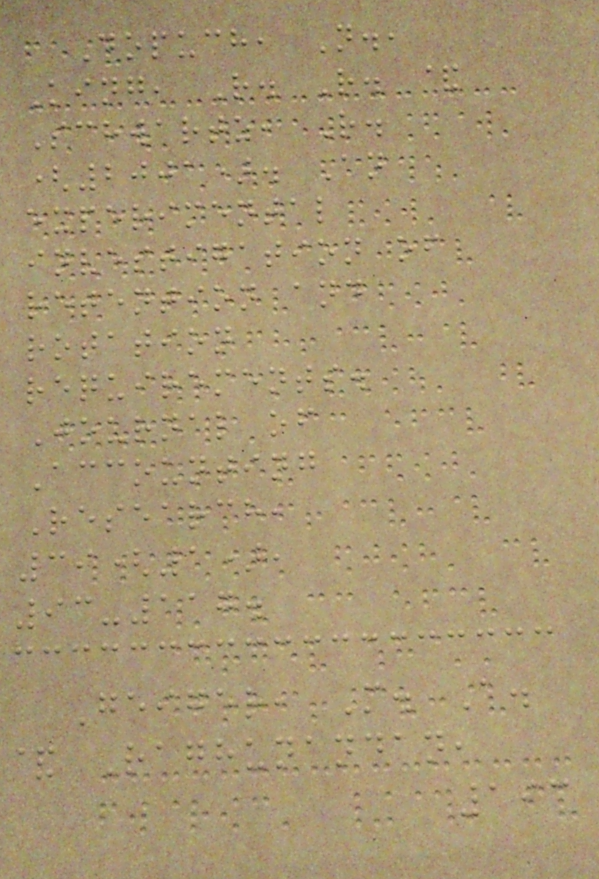Dopuch, N.,
King, R. R. &
Schwartz, R.
(2001). An
experimental
investigation of
retention and
rotation
requirements.
Journal of
Accounting
Research,
39(1),
93-117.
Geiger, M. A.
& Raghunandan,
193
